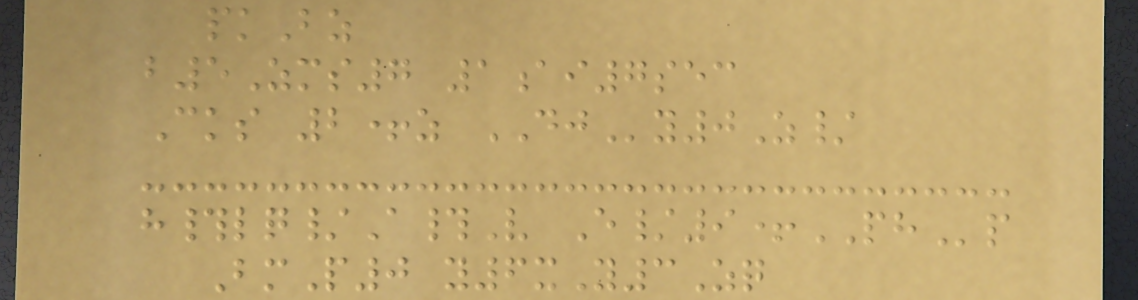pkBz
b5Zms7 1ai7sec
Cks 2+z DJy0Z/
h#lq/A#V E/9+PHp
BmP0 y6xY3Zq
